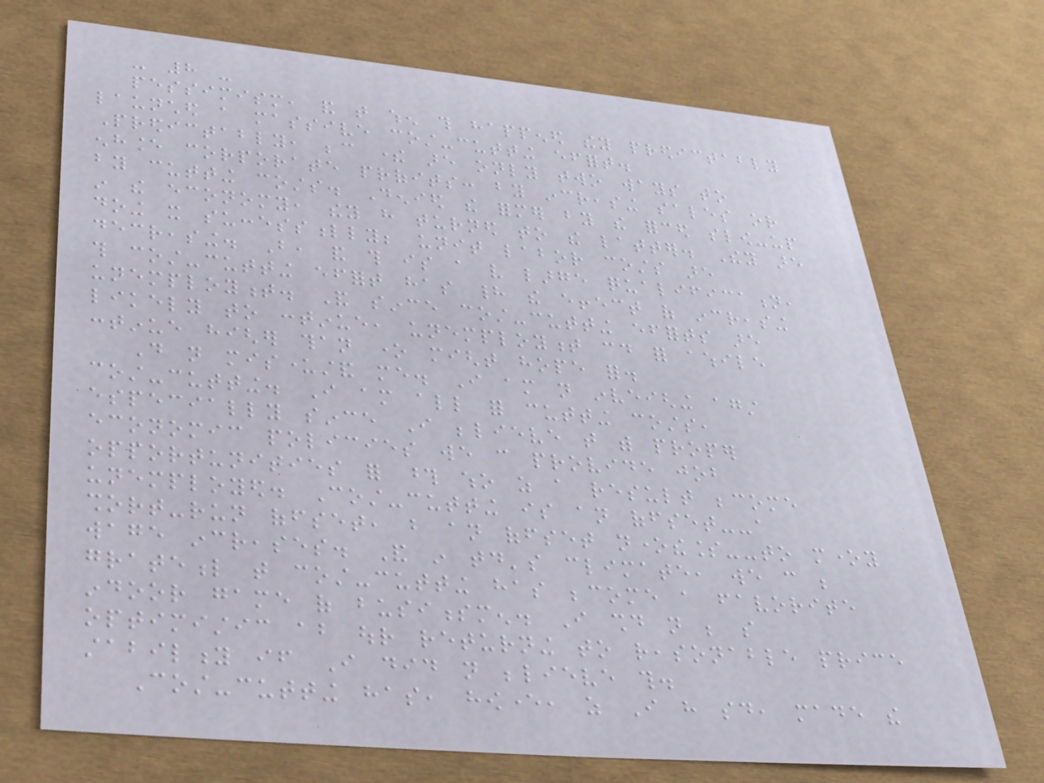- 8 -
pessimism, and that when this happened they predictably
launched a massive cost-cutting effort.
Predictably, because there are only two ways to
enhance corporate profits: by increasing sales or
by cutting costs. Denied the former by the forced slow-up
in the economy, they have turned to the latter. They are
doing it successfully; unit labor costs are
decreasing. But, and this is a very large qualification,
this cost-cutting effort has had the effect of increasing
unemployment. And since cost-cutting efforts are
likely to continue, unemployment could for awhile
continue higher than one might hope for.
Do not misunderstand me. I am not inveighing against
cost-cutting. I am all for cutting costs,
especially since I believe that with proper
economic policies we can provide job
opportunities for those who as a result become
unemployed. Cost-cutting is an offset--a
short-run offset, but an offset nonetheless--to money
wage increases. And in today's climate, we can be
grateful that cost-cutting has become a favorite
indoor game of businessmen. I should not be so
optimistic about our returning to reasonable price
stability if I did not believe this.
Cost-cutting has, however, as I have said, made the
